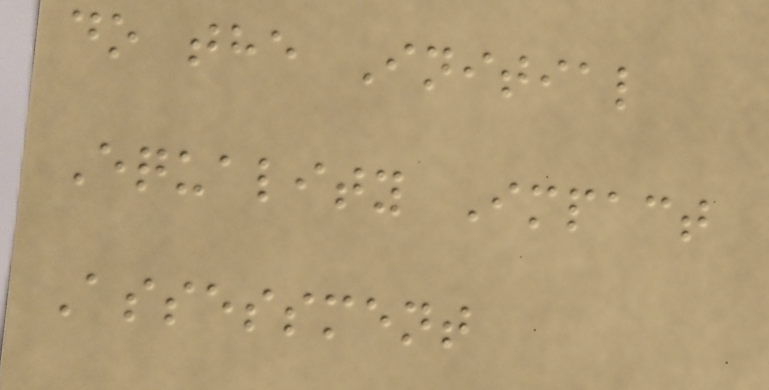do the Initial
Equality Impact
Assessment
